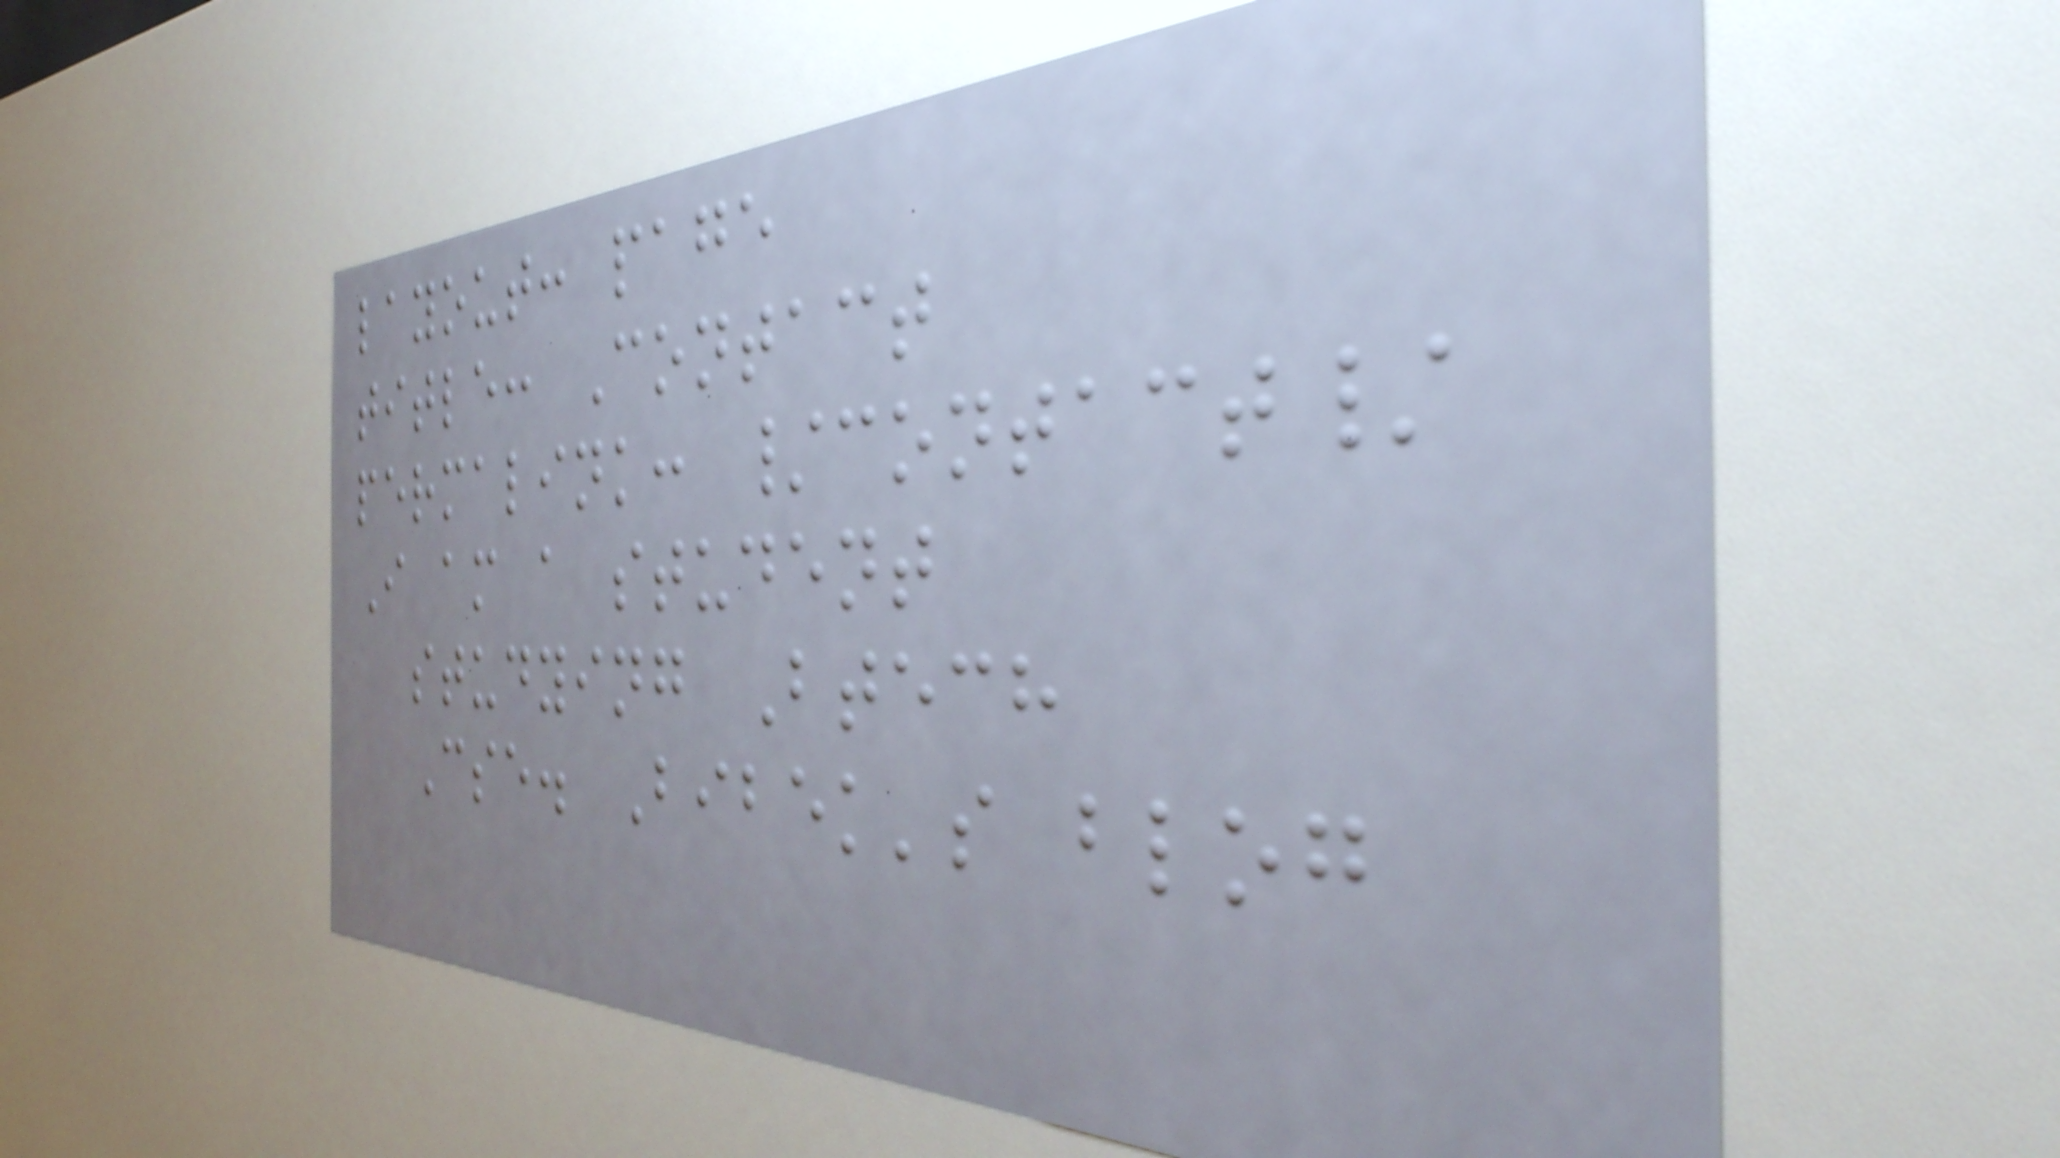layout: page
title: Contact
permalink: /contact/
I am a student
studying Btech
Cse. Bibek's blog
